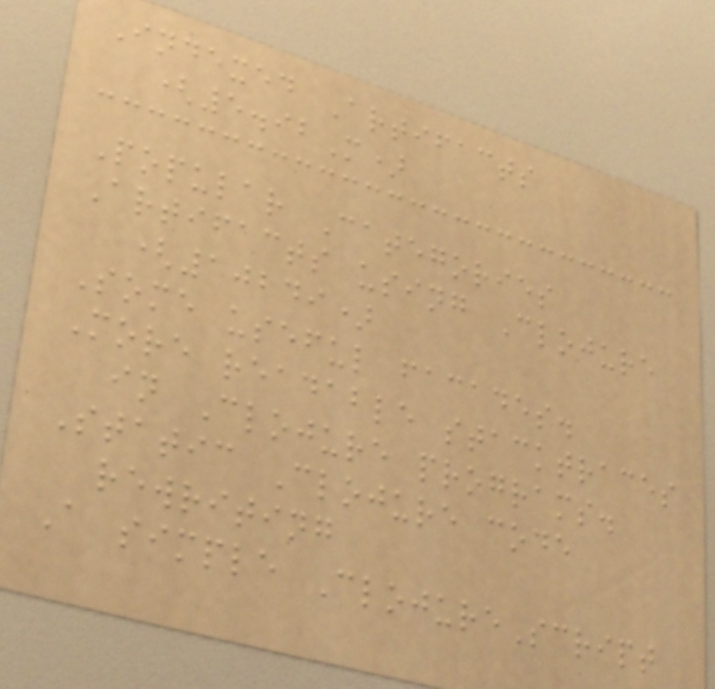Indexed Artifacts
(5.92M)
Popular Categories
Artifacts using Clojure
(10249)
Some useful facades.
More readable stacktraces
in Clojure programs.
Static Clojure code
rewriting
A simple ClojureScript
